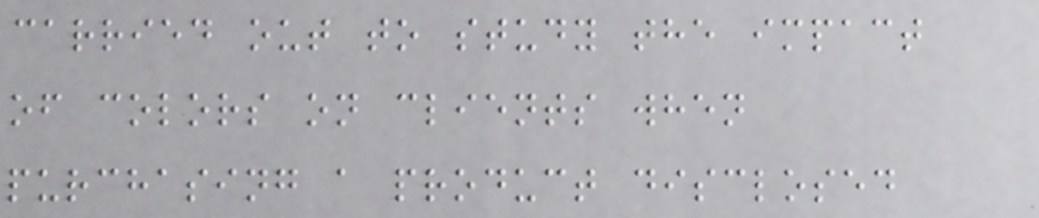carried out to study the impact
of colors on clients when
purchasing a product disclosed
